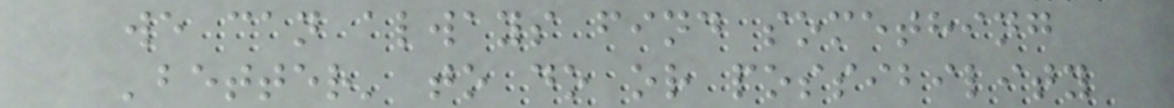we can always find something
'better' to do or possibility
